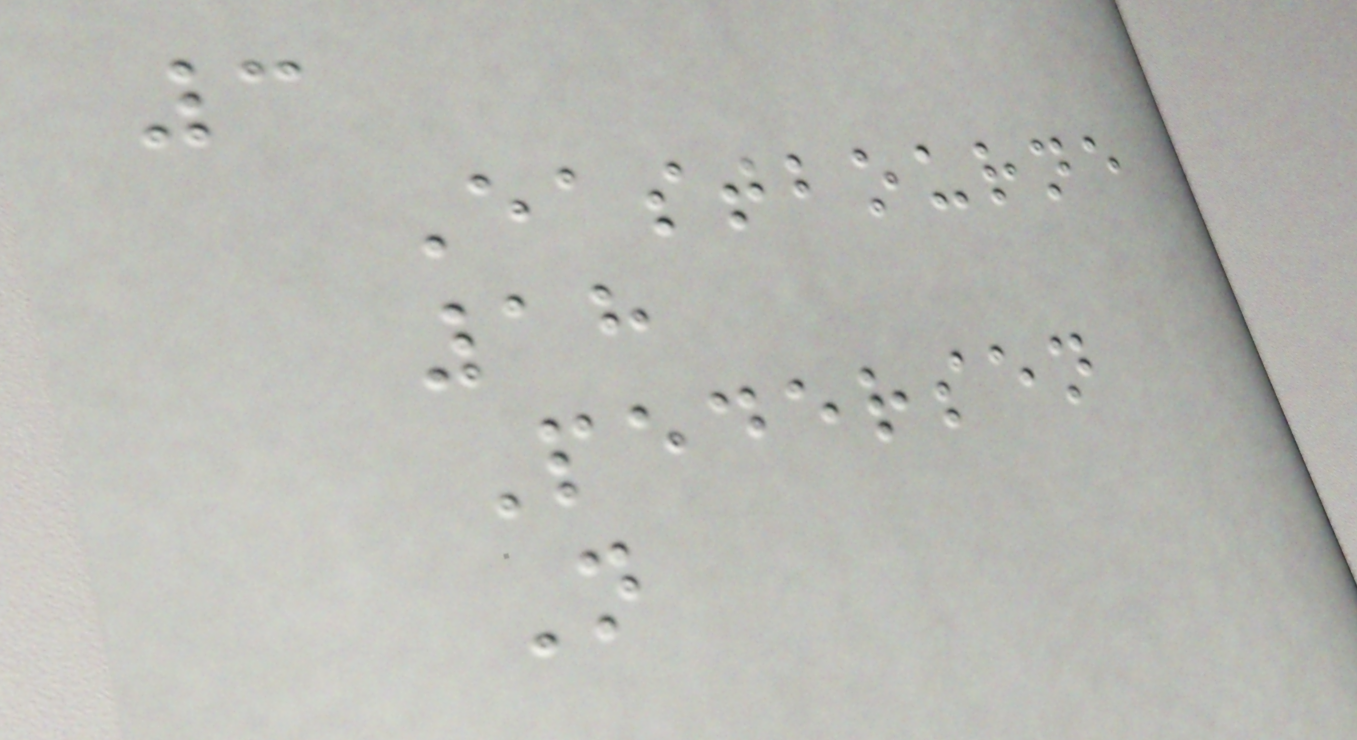3
Eastbourne
18
Pedersen
N
